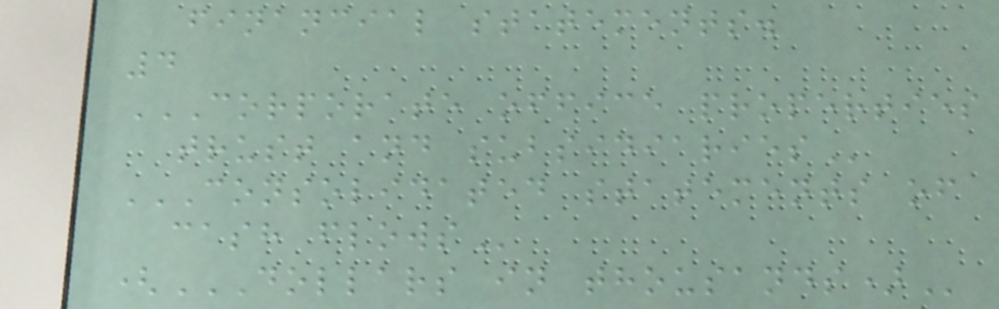financial statements.
4
CORPORATE OFFICE PROPERTIES
TRUST AND SUBSIDIARIES
CONSOLIDATED STATEMENTS OF
CASH FLOWS
(DOLLARS IN THOUSANDS)
